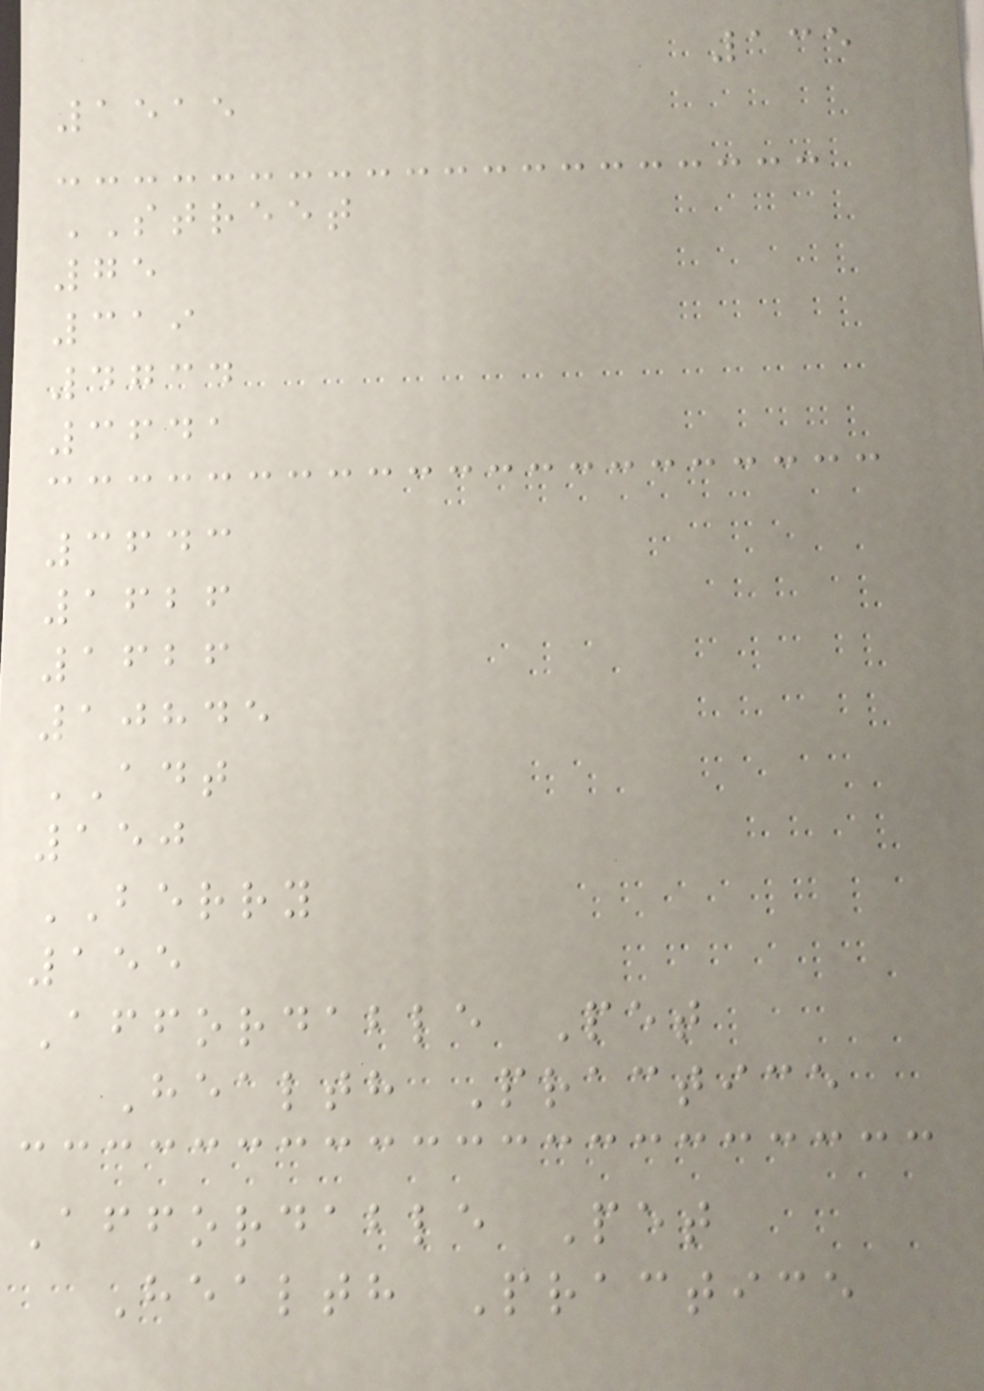135
1515
STREET
75
319
4734
3641
3643
1626
1626
10845
ADT
150
BERRY
155
Affordable Pet
Health Practice
Affordable Pet
Health Practice
